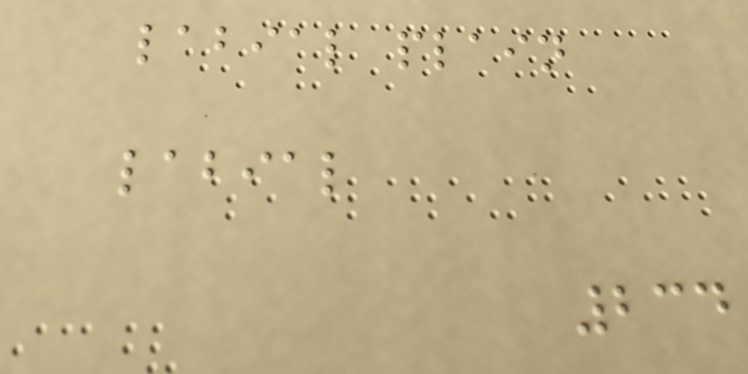labial plain
labial
234
